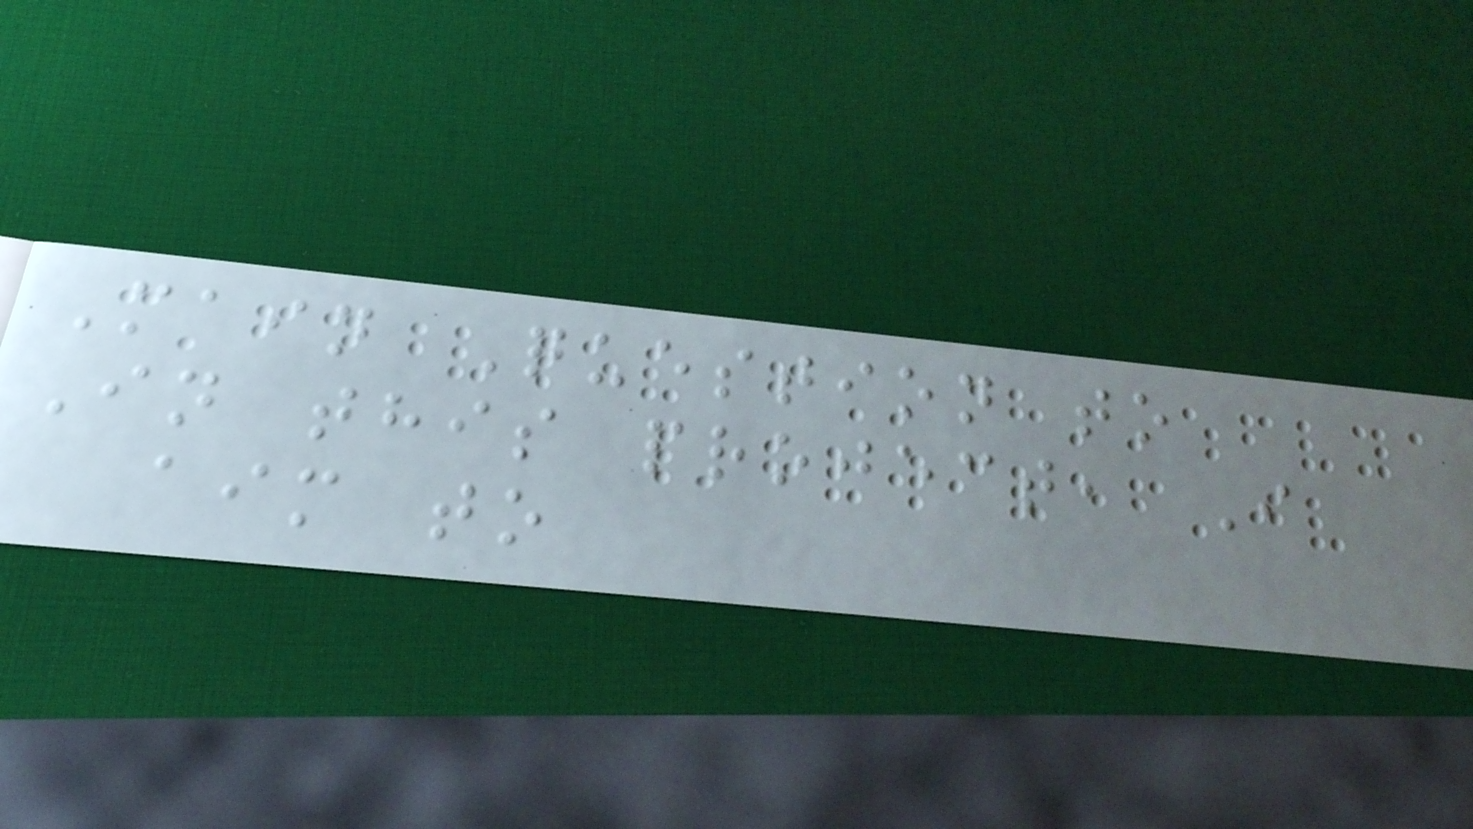Main Question to
In this project, I
aim to
